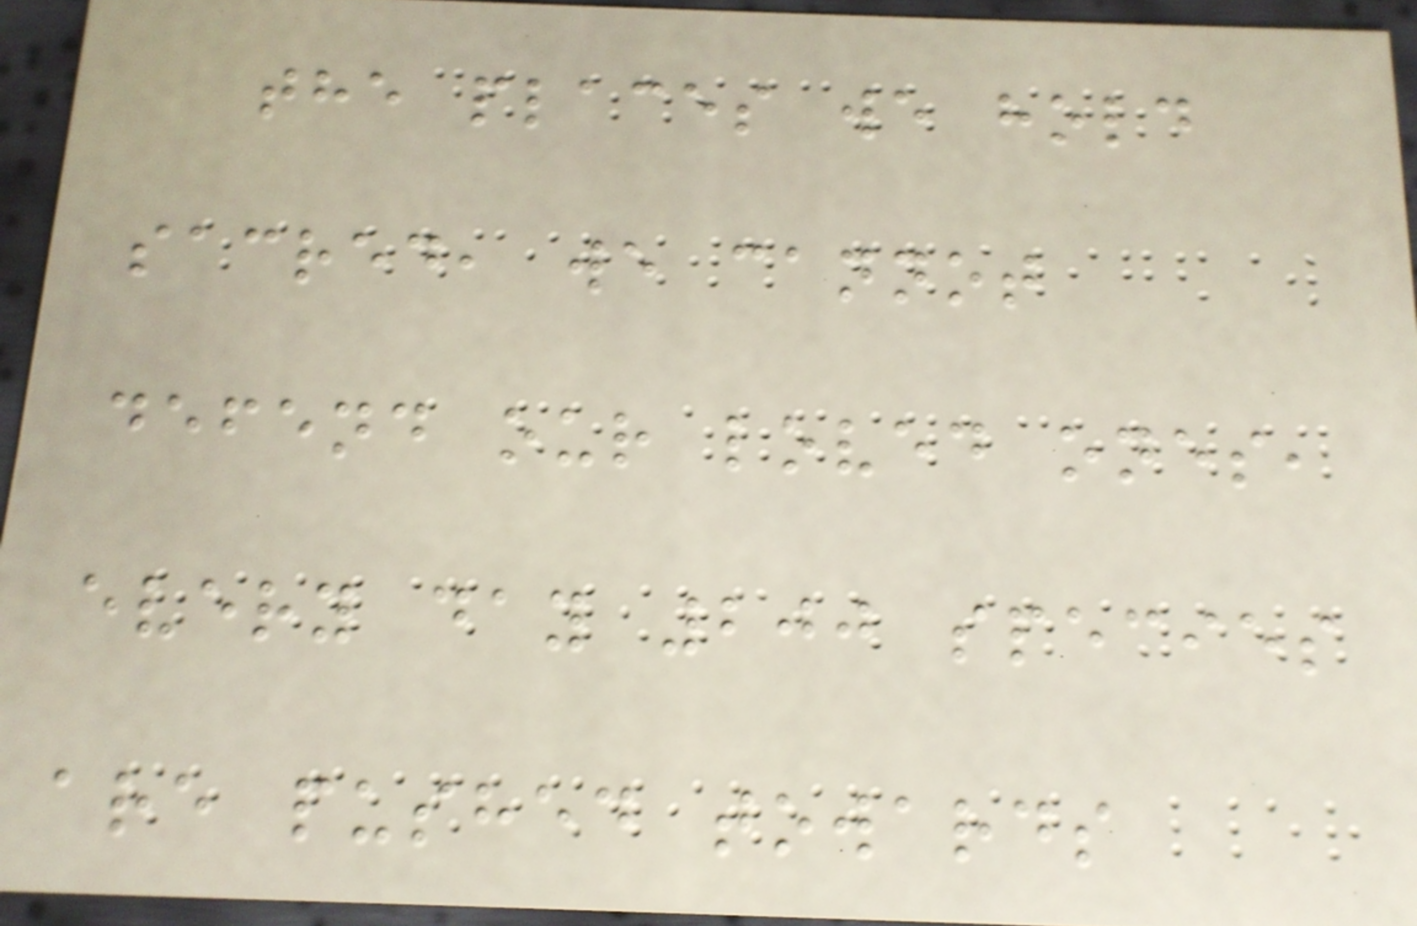the places we hold
sacred, we cannot
defend our loved ones,
every day 200 species
are pushed towards
